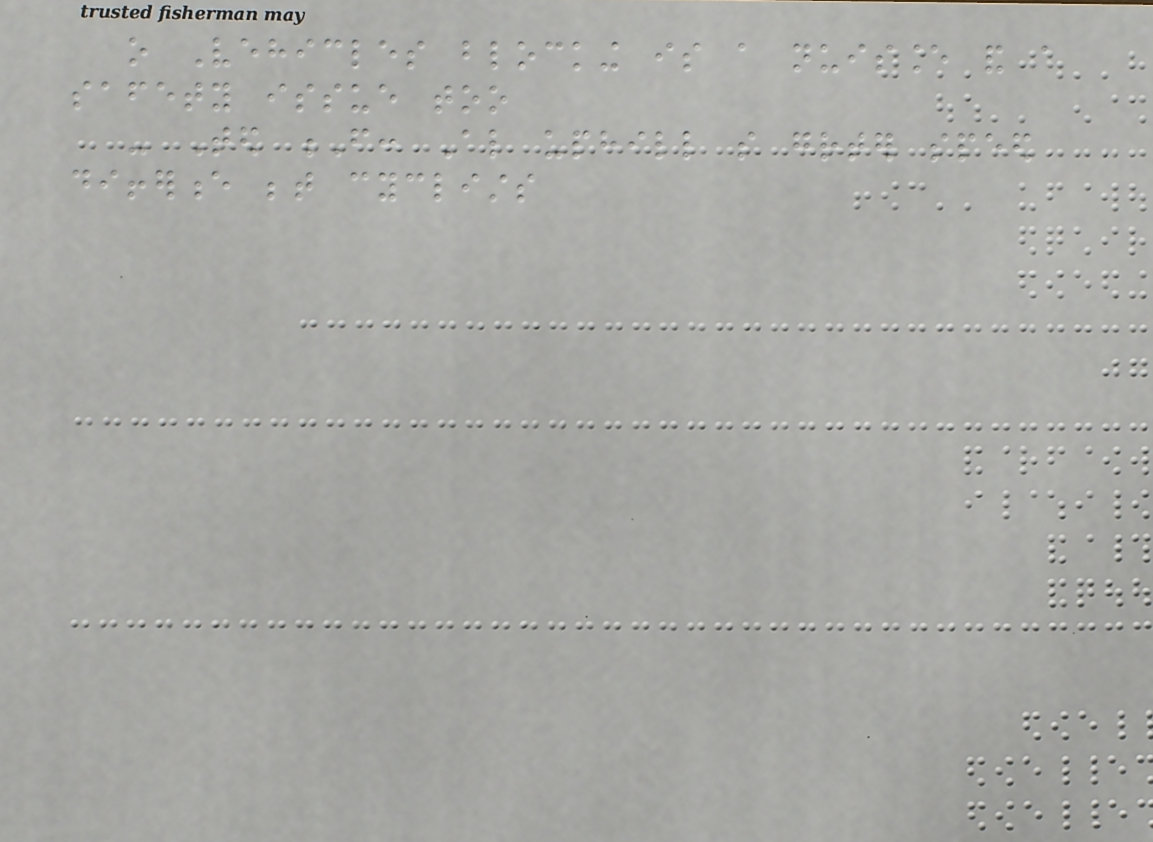o Vehicles blocking is a nuisance and a
safety issue too
- Ted F: Also uphill so greater speed
difference between cyclists
